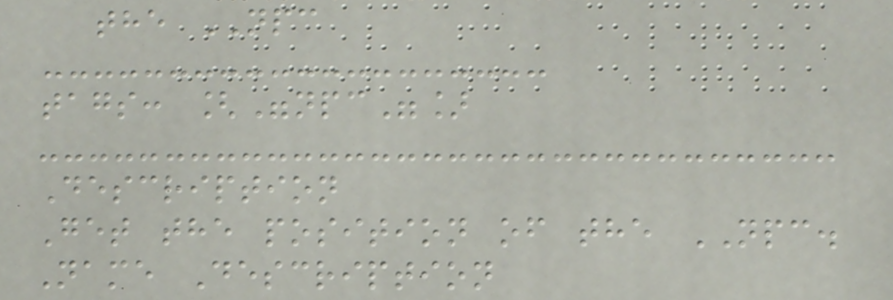the NPC
tags: ["npc"]
Description
Get the position of the NPC.
Name Description
